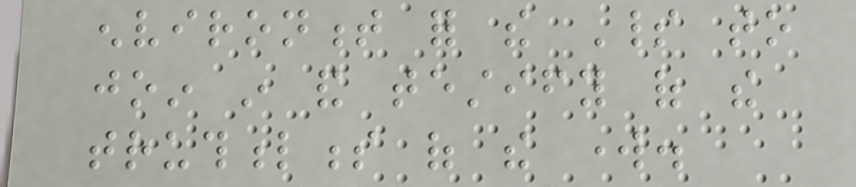environment for the Spirit to
join in and testify of the
truthfulness of the work.
